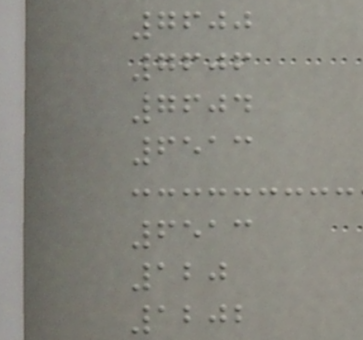7600
7606
7604
6513
6513
120
1202
